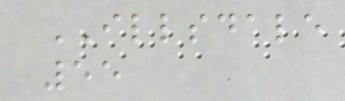ILLSDALE
55
